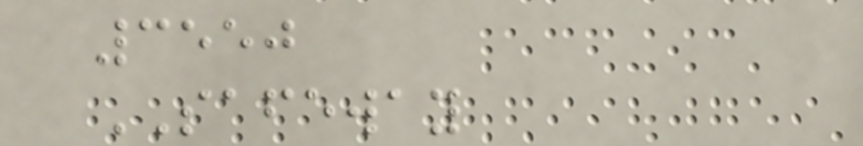3550
SAFEWAY
